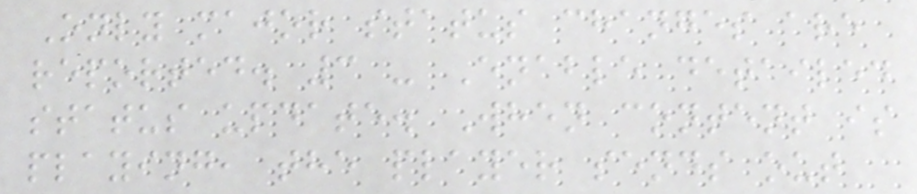Only major status changes are
reported. 3 - Enable detailed
status update. When content is
playing, the player sends out
